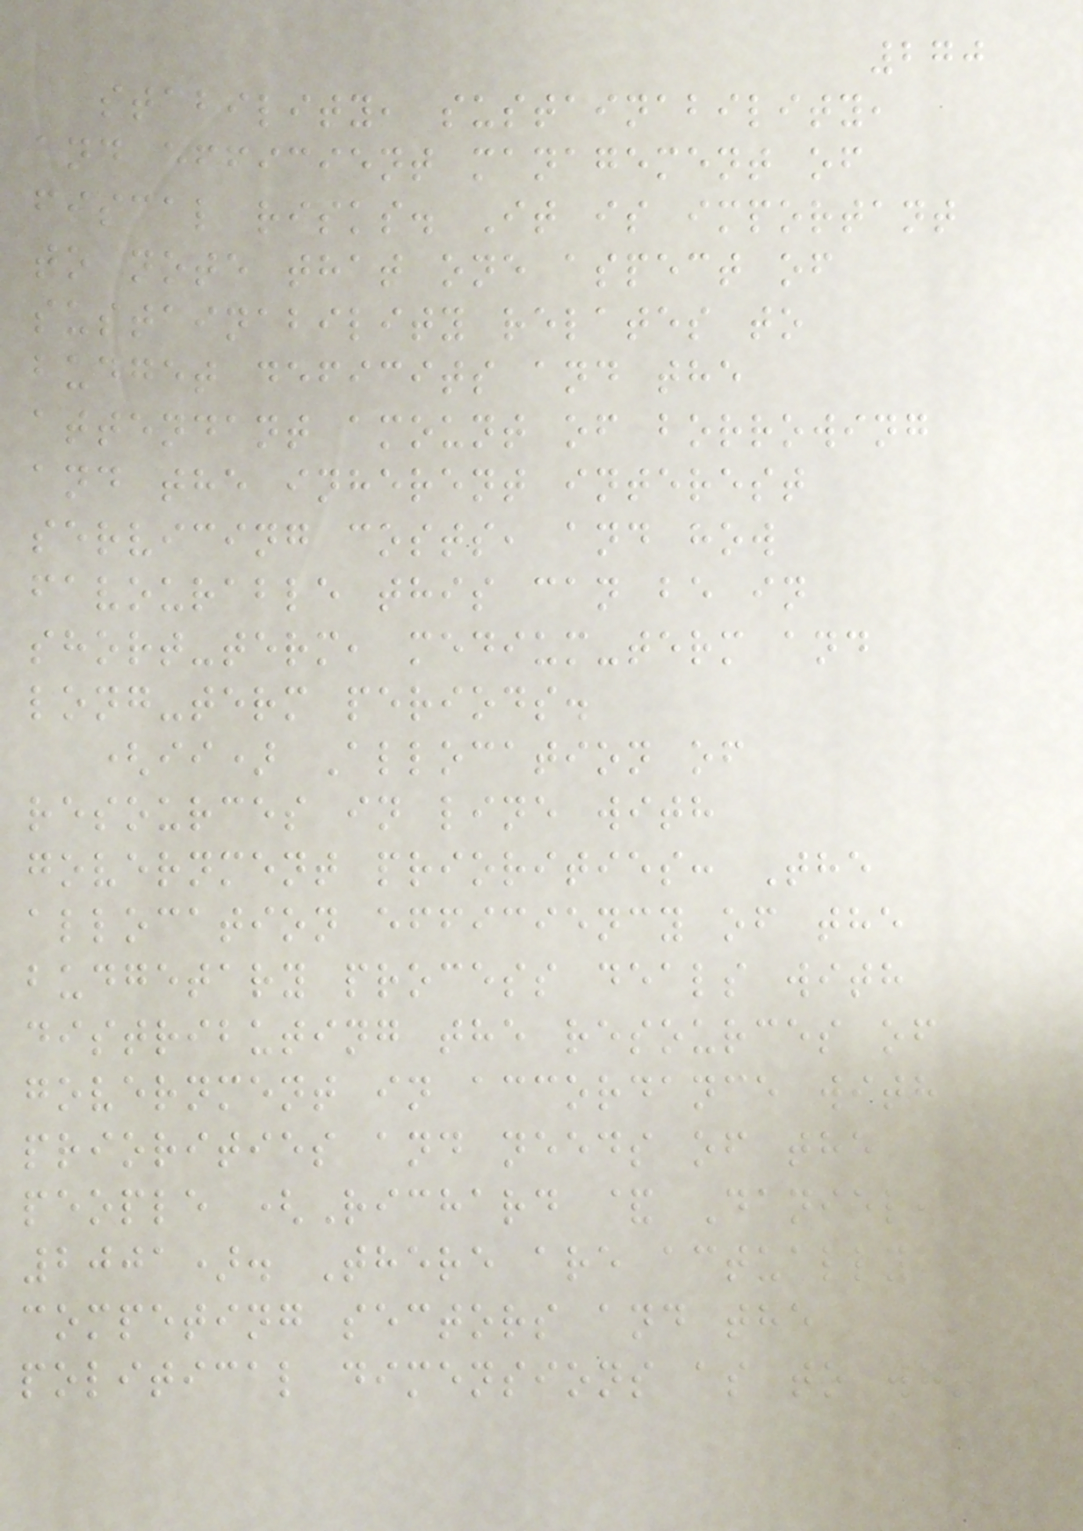270
stability, sustainability,
and efficient management of
fiscal risks. It is important
to note that one aspect of
sustainability relates to
budget deficits and the
attendant amount of borrowing
and the inherent interest
servicing costs, and how
favourable this can be in
short-term, medium-term and
long-term periods.
(ii) Allocation of
resources in line with
government priorities: The
allocation efficiency of the
budgetary process deals with
distributing the resources of
government in accordance with
priorities and needs of the
people (Richard & Daniel,
2001). There are actually
competing sectors and the
political dimensions as to who
